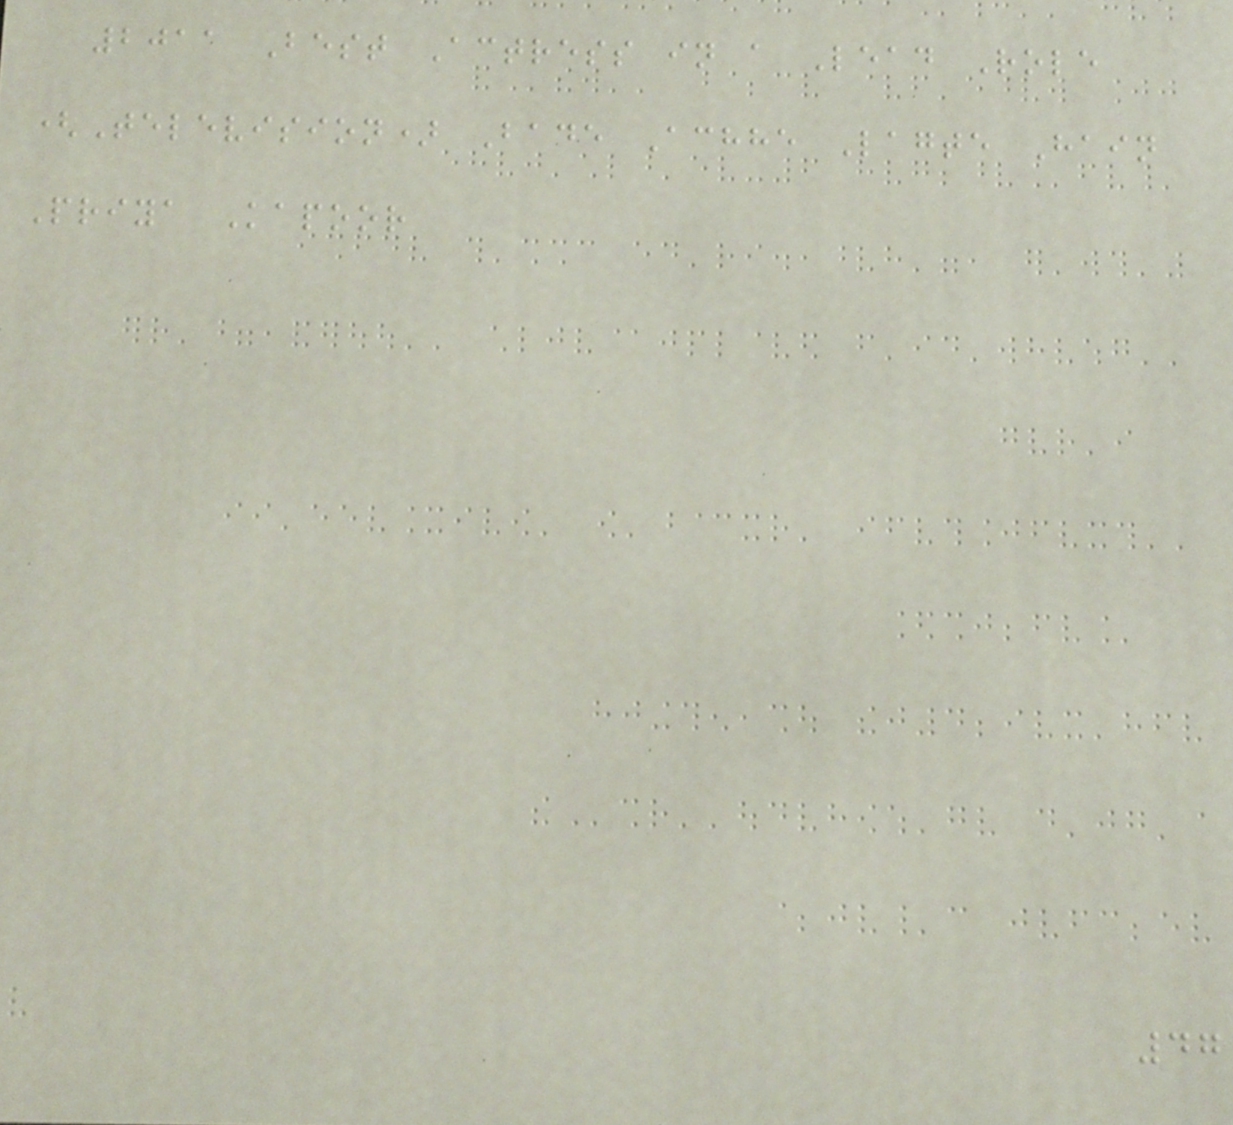2011 Best Actress in a Lead Role
(Television) Bade Achhe Lagte Hain
Priya Kapoor
47
